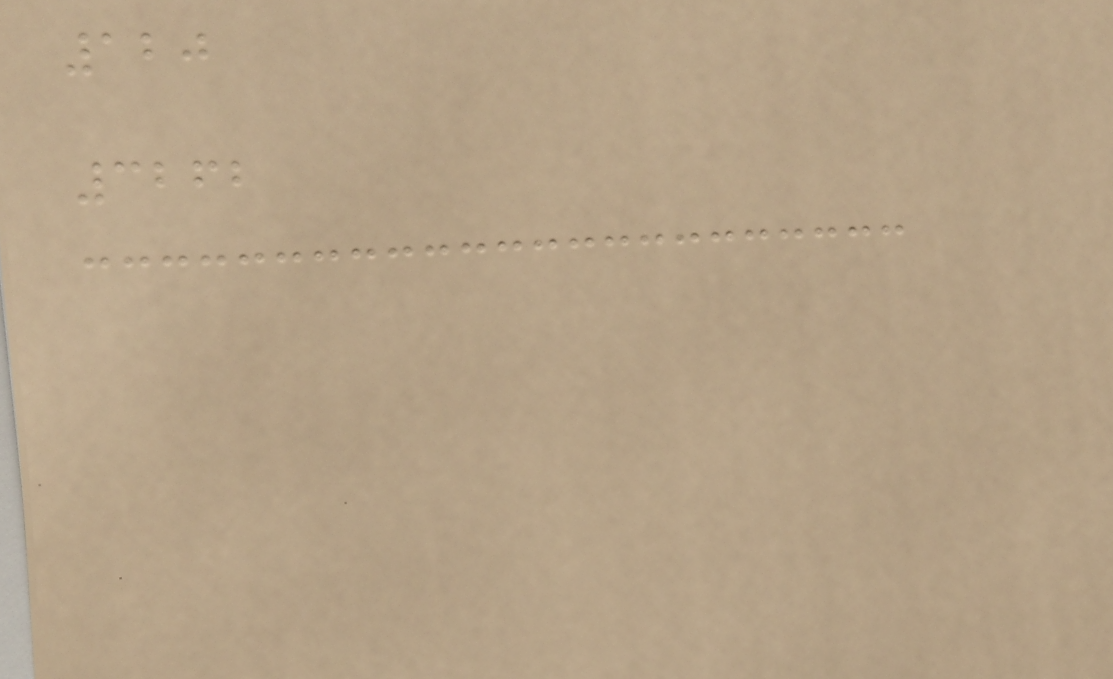120
3262
